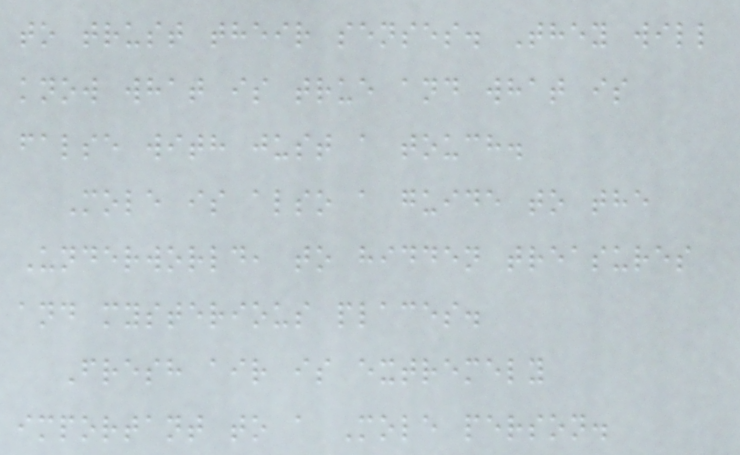to trust their senses. They will
know what is true and what is
false with just a touch.
Mole is also a guide to the
Underworld, to hidden treasures
and mysterious places.
Fresh air is extremely
important to a Mole person.
